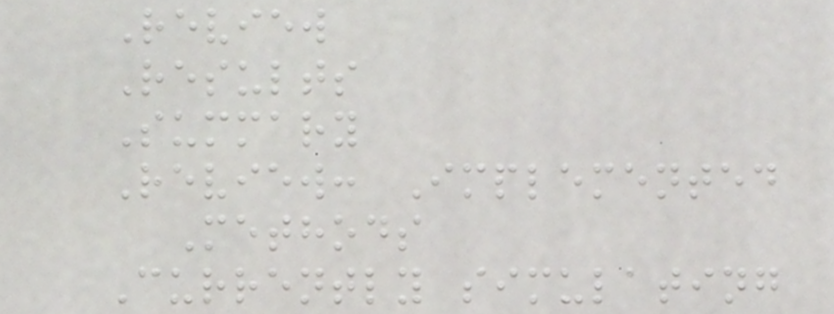Review
Results
Summary
Review: Implemented
Methods
Currently simulating
